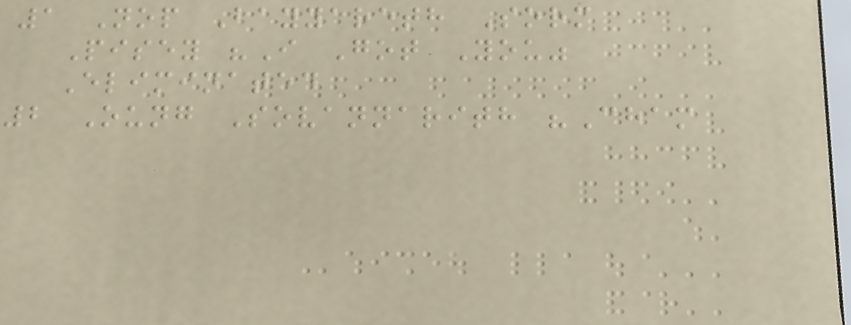1 Nop Bayyareth Sorm
Pisey "I Got You"
Eliminated
2 Oung Sovannarith "Cham
